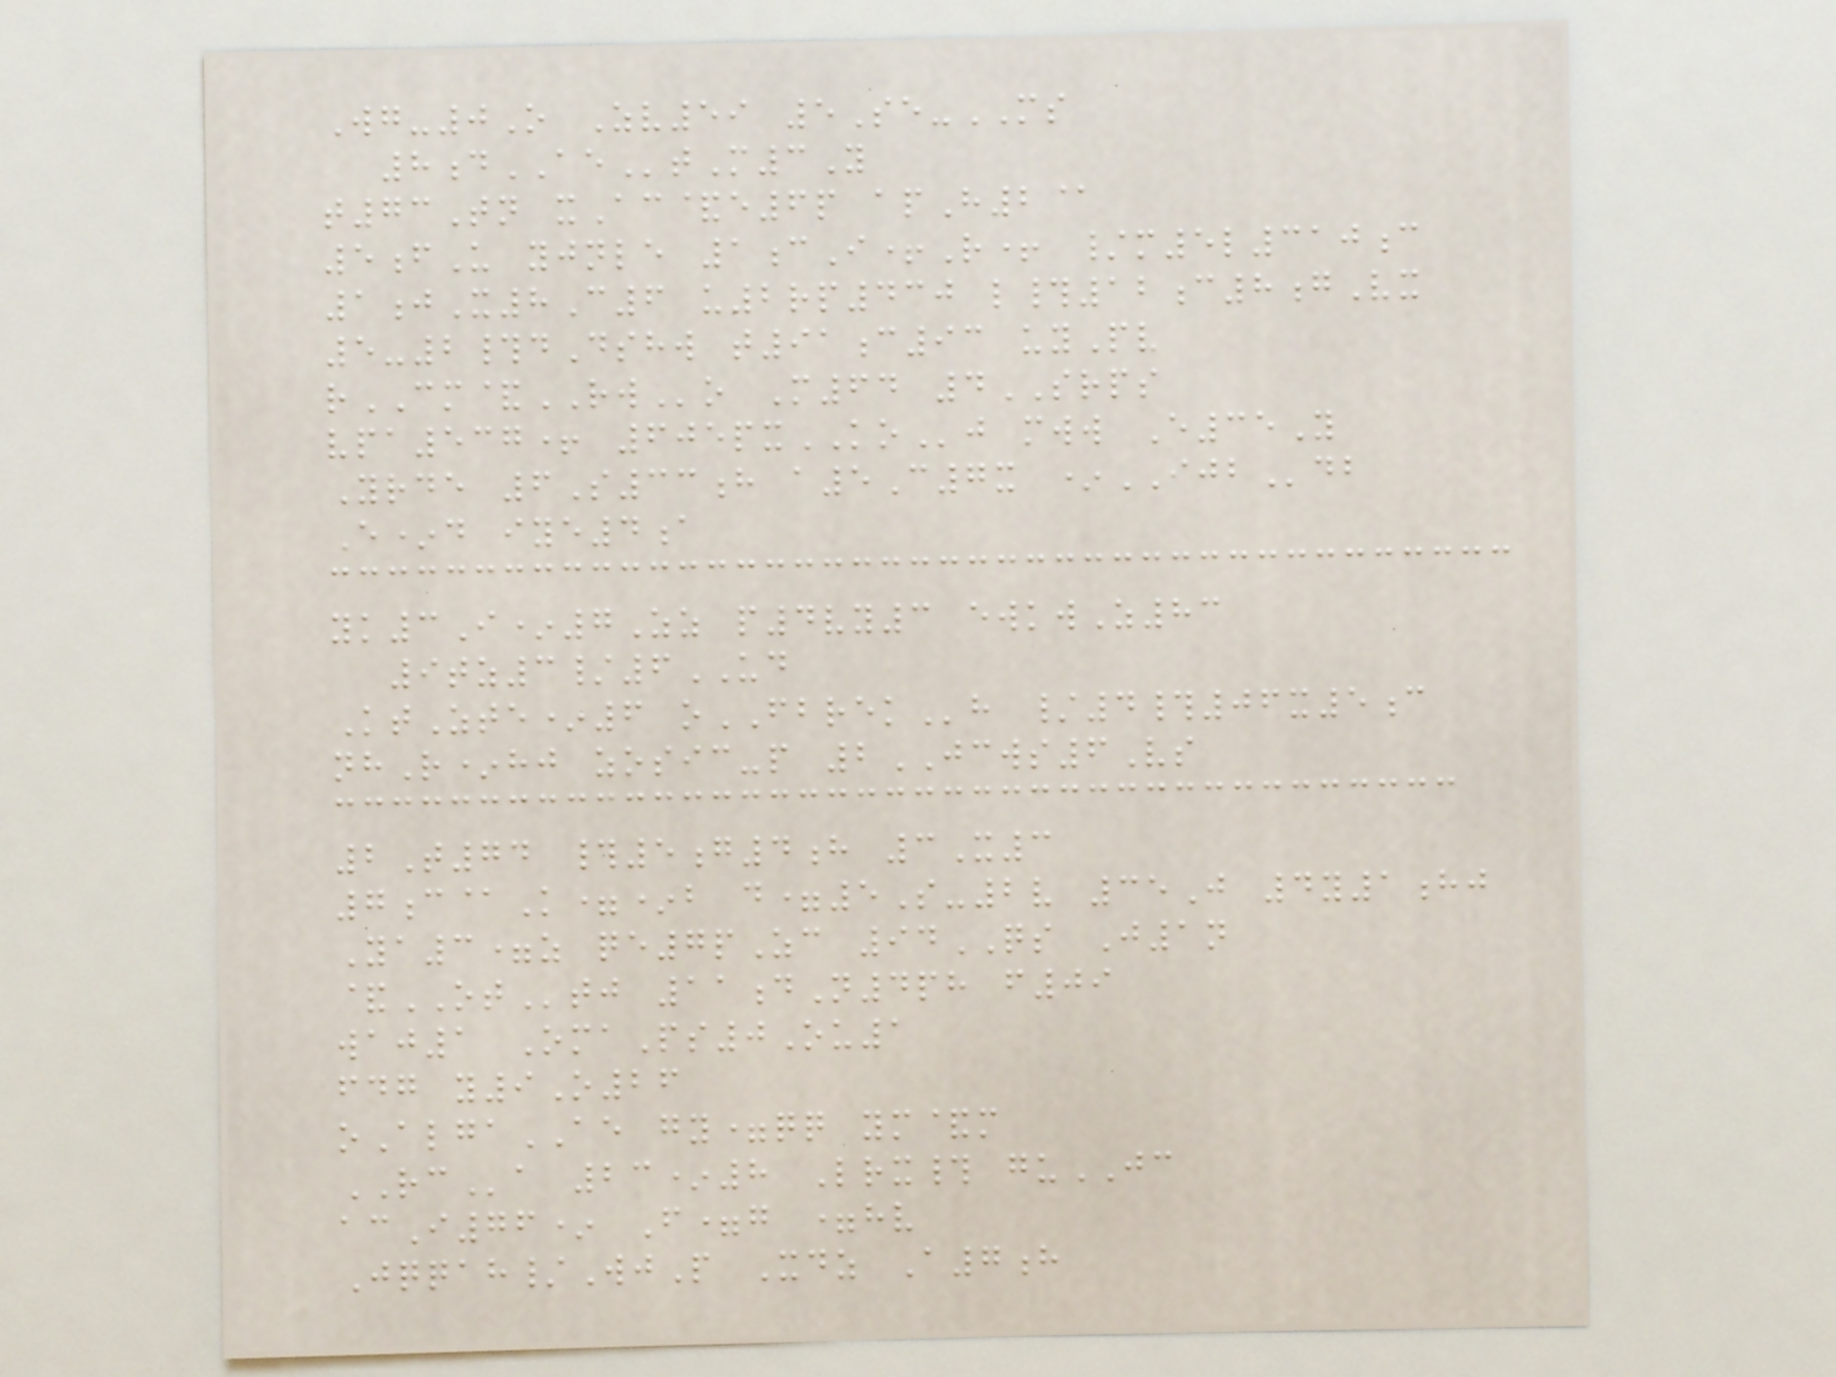Wg-0O Zv59 5Se-MS
8dAEtM3Y
t73Tn xAc&e6p apH2@
5fU yjnle 1cI+R+ /m5l310c
1jX8C6 u2rp430 l#12c8gVx
5-2#dDshw t91c93 uyPv
rCM&RWo M64 4SRPS
vpa537+ 605pxKOj mww E35Y
Yrde 6S33h a5C7x *IJBdb
E*d iye4a
yk3I*7Zz p4vy3 ewkwZ83
9tz3/6UD
KtZte*6 oFBREKh /4#06x5c
nhR*hj zosic-p 2JCWS6Vs
2T74 #5g4h 3X3
7c@K=*b d=5S-2v 35J 4y1hj
Ya3=z qe7pZc 94QS J1n
&OTtj 11dN4ph f09
waj1 OmaPs0Ou1
fdg y9O26
oAlgaAE gy=qq ym&m
RCa 23*8 Lrx# guJC
acI76* F=g =hv
Jqqah/WjP Xdz A7h
